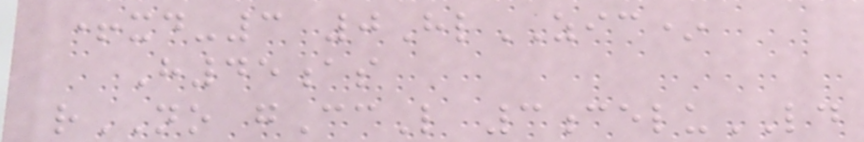+xd-3 0HlZIC*
H45as
rNO gCcL 3celuLD
